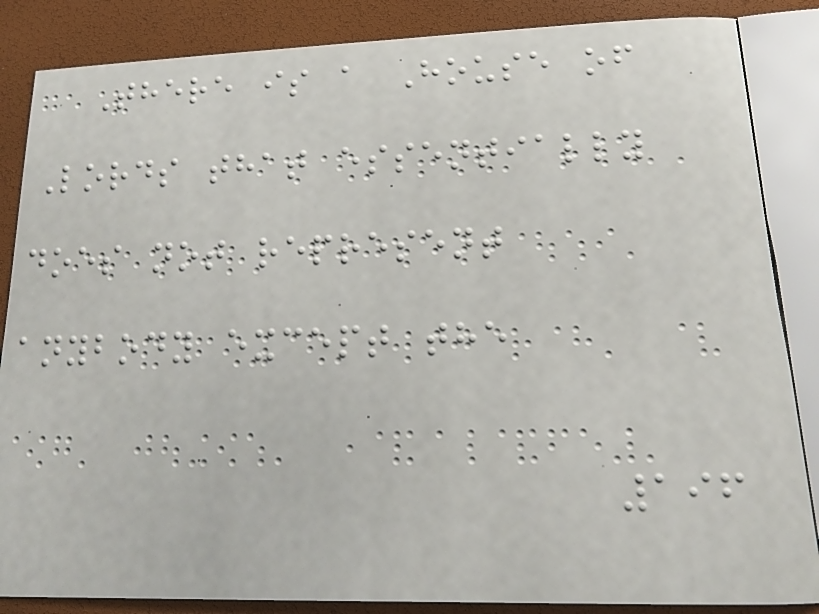There is a House of
Lords that essentially
does not represent
anybody except the
196
